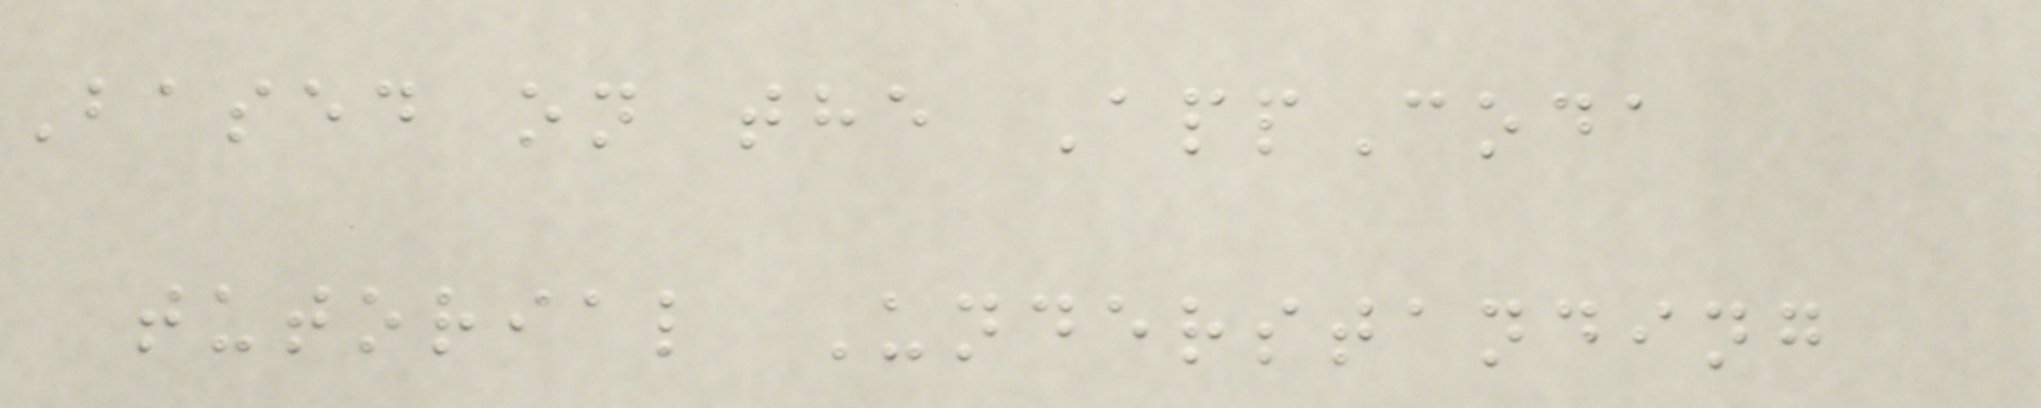Based on the AppCoda
tutorial Understanding
